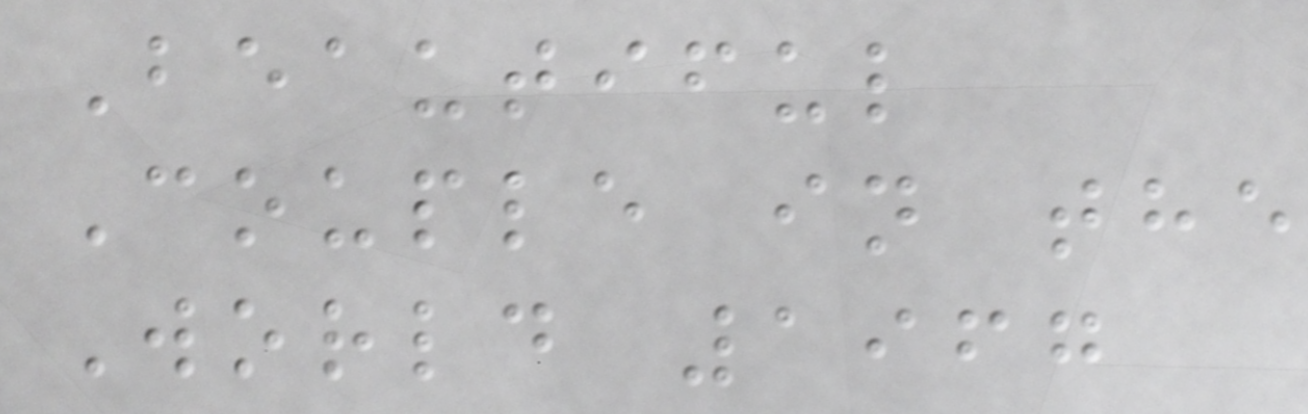Beautiful
Couple in the
World 1967
